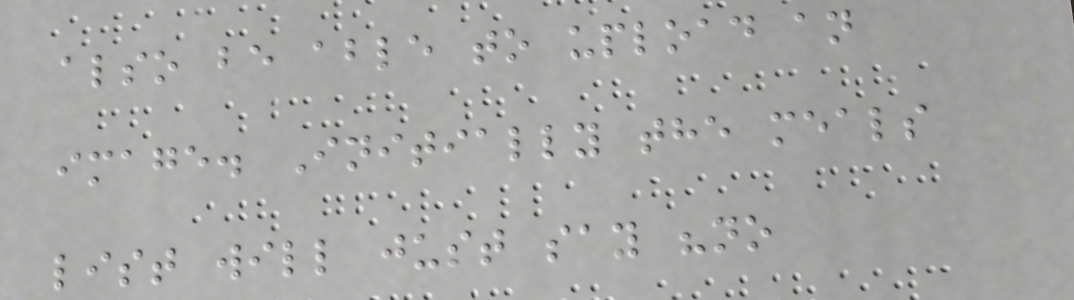also be able to upload an
image. Initially the meals
list will just say "no
